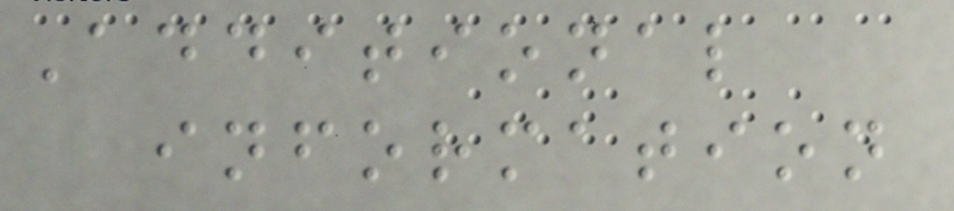Additional
information
